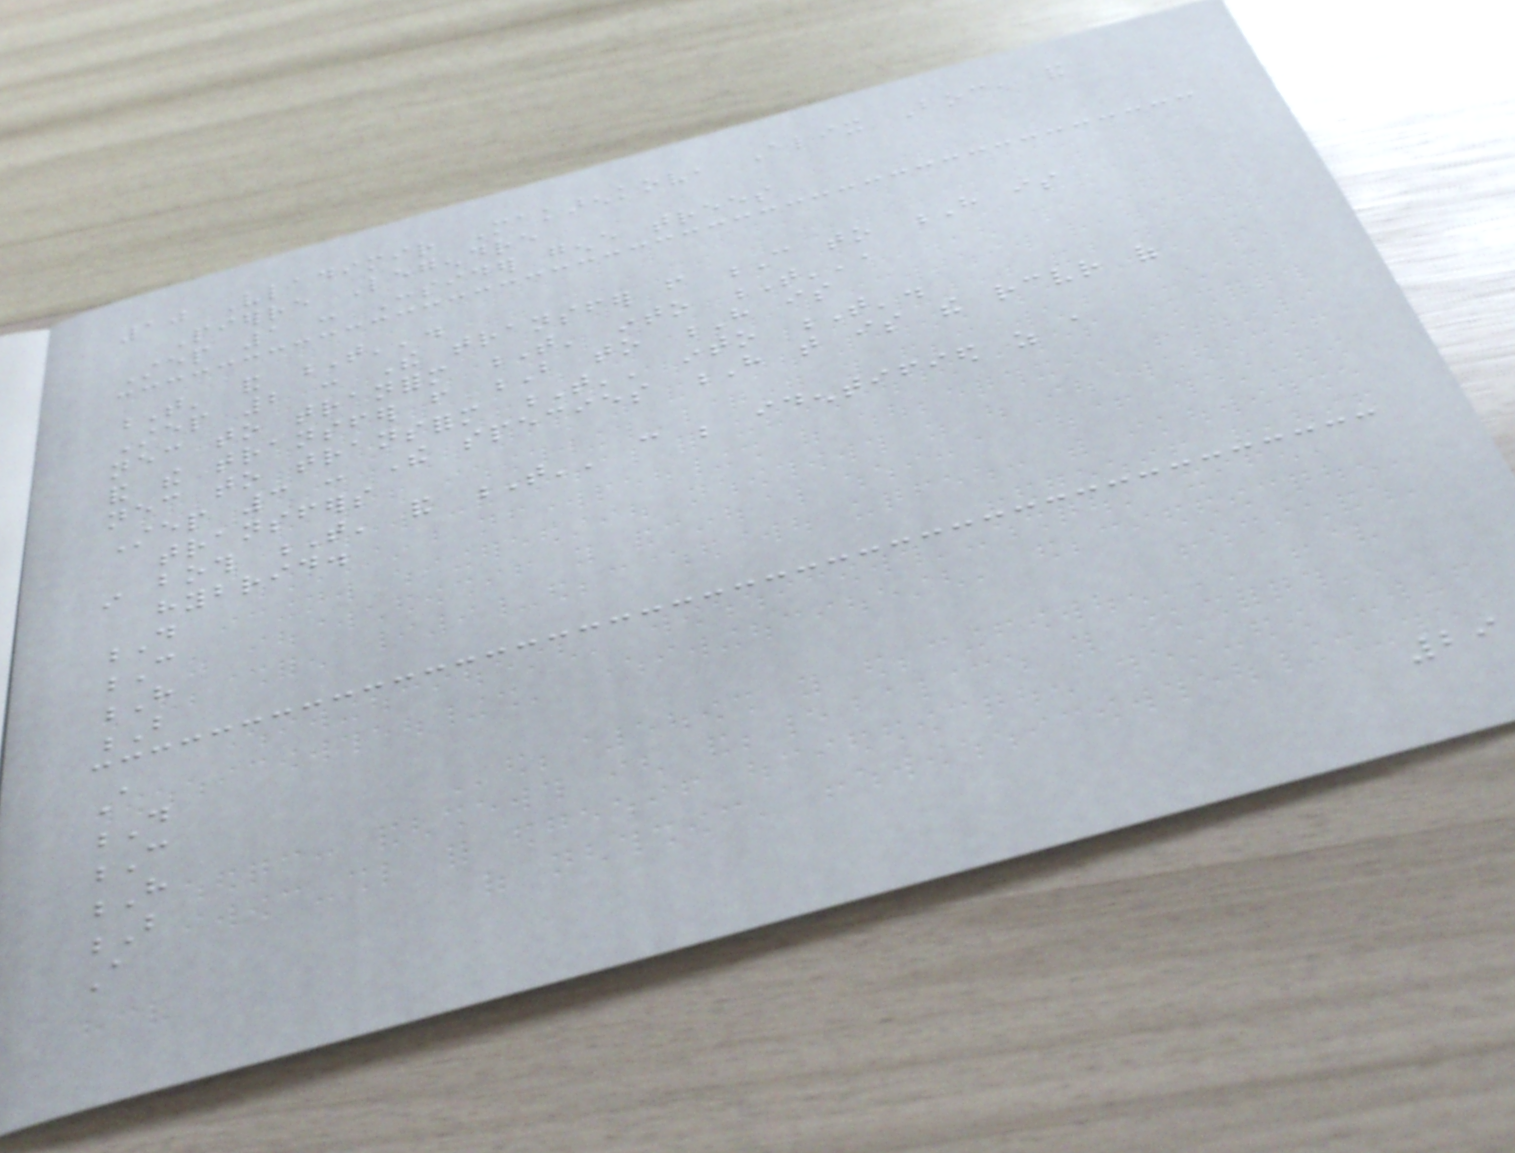10 Vladimir Makarenkov, Alix Boc, and
Pierre Legendre
Step 1 : Consider gene trees
T' and T''.
Step 2 : The transfer from C to H is
necessary to tranform T' into T'',
and the transfer from B to H is
necessary to transform T'' into T'.
Step 3 : The species H that is the receiver of
transfers
in both T' and T'' can be identified as a
hybrid.
D
C
H
B
A
D
C
H
B
A
29
